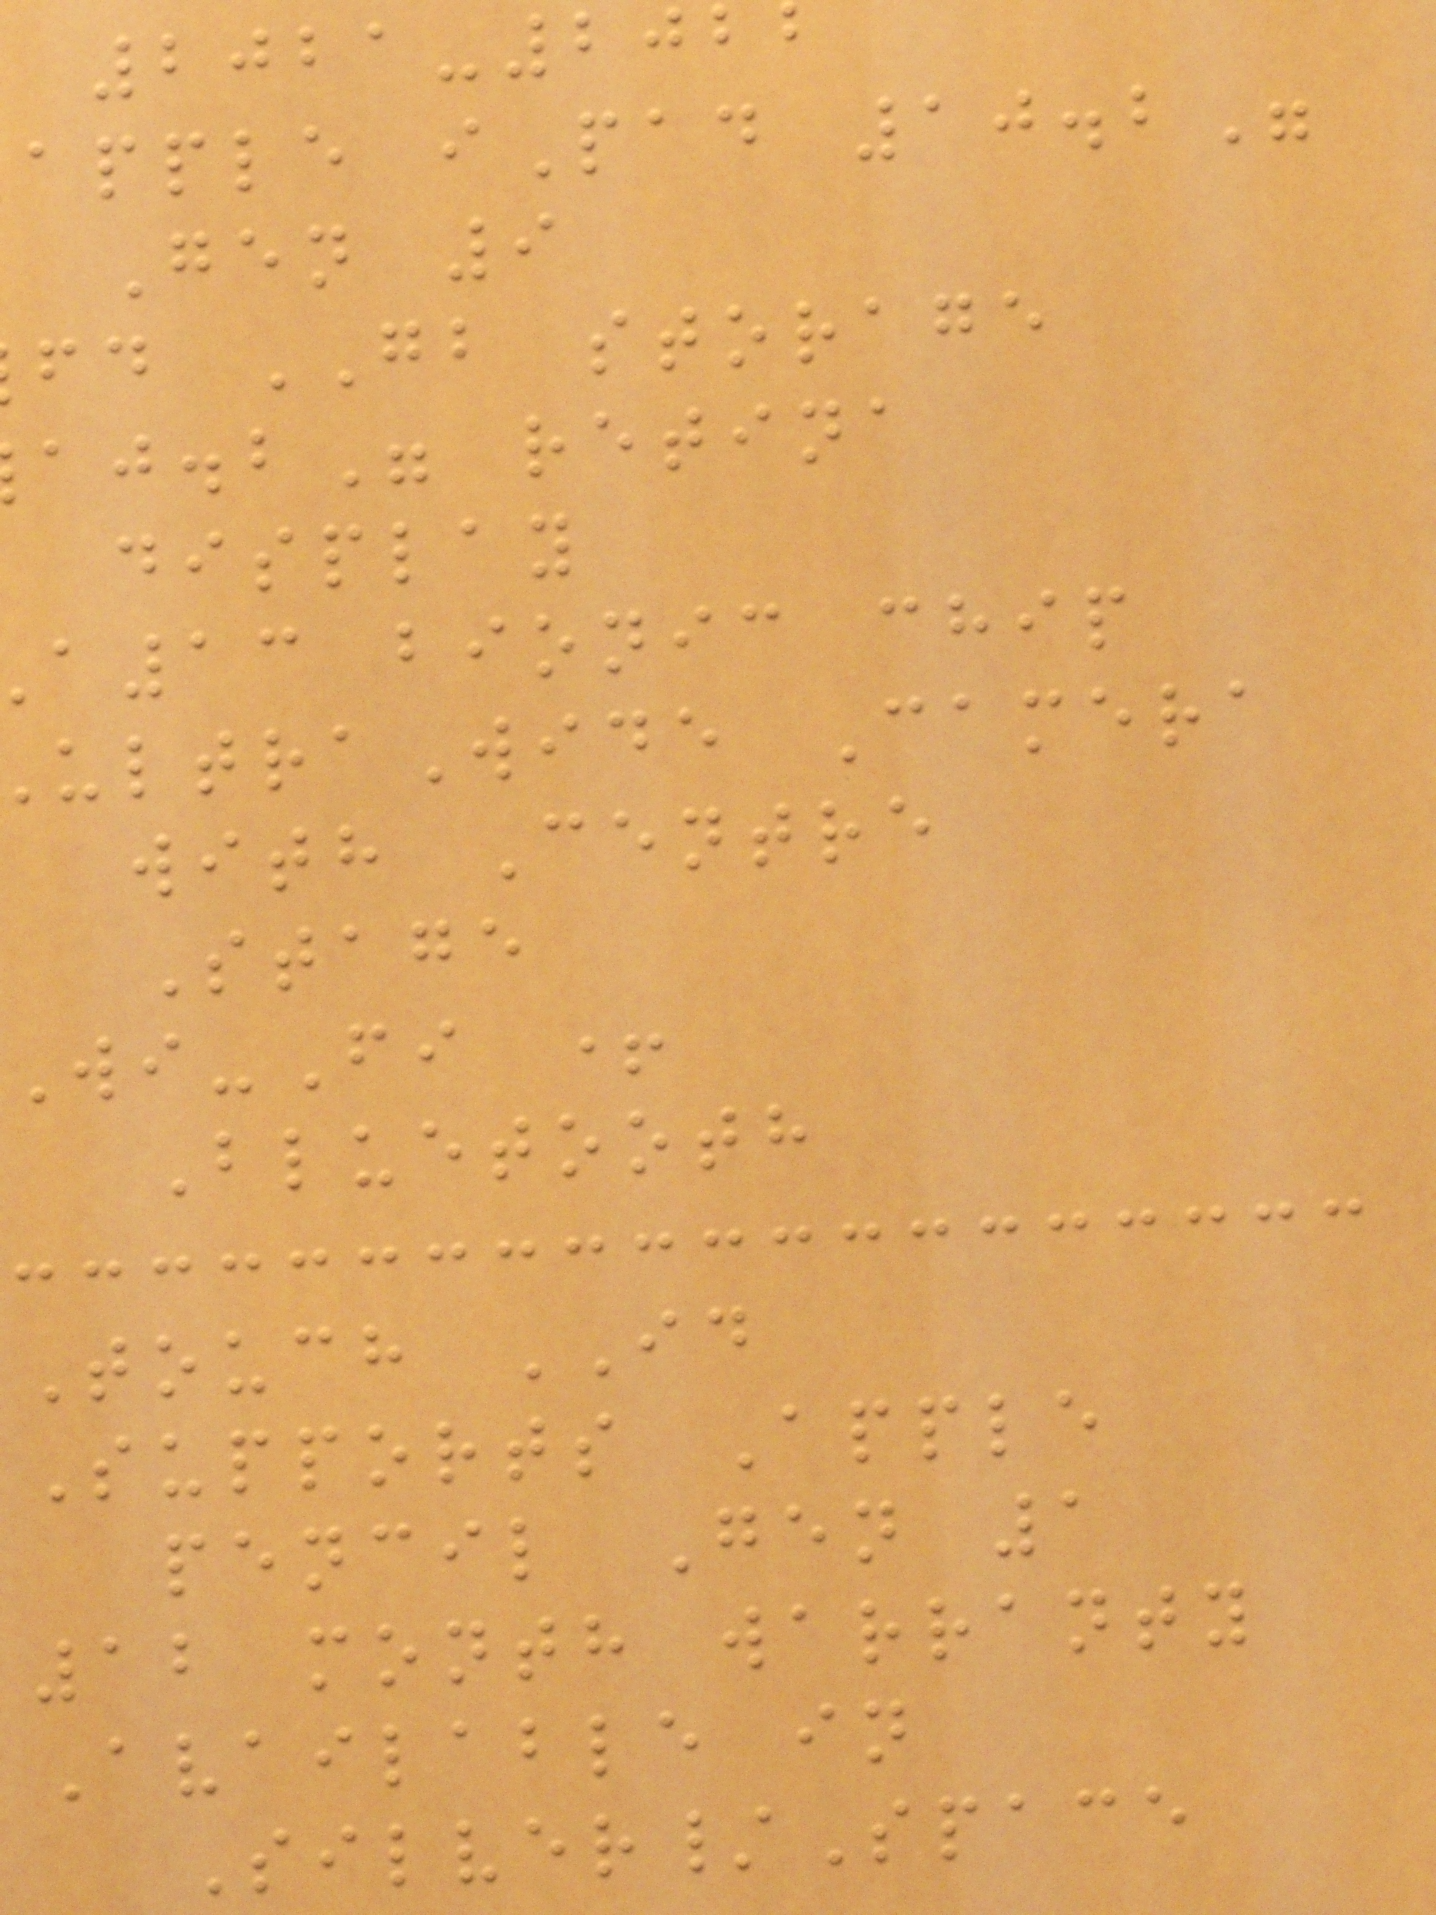2021-202
apple iPad 10.2"
Gen 9
fd GB storage
display
a13 bionic chip
ltraWide Camera
with Centre
Stage
Wi-Fi +
Bluetooth
Touch ID
Supports Apple
pencil Gen 1
12 month warranty
Available in
Silver/Space
